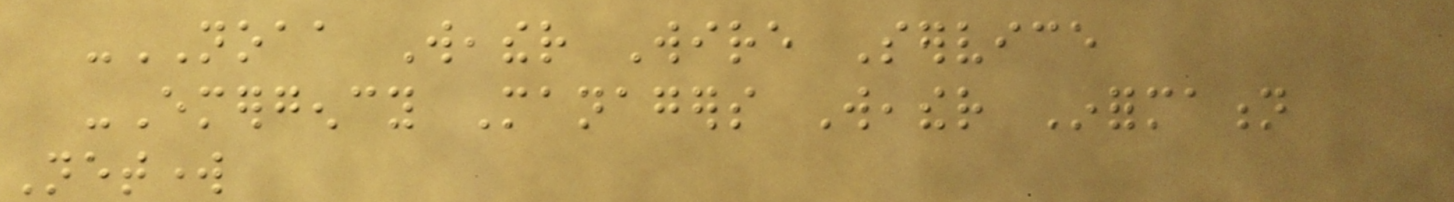-NOAA Weather Wire Service
-Emergency Managers Weather Information
Network
